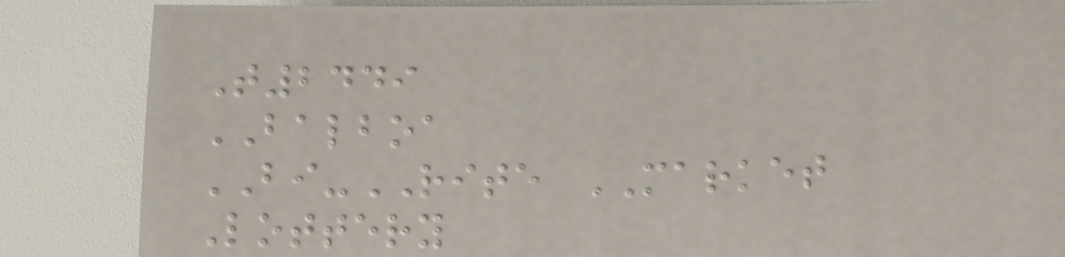T2449
BALBOA
BI-RITE MARKET
Lottery
